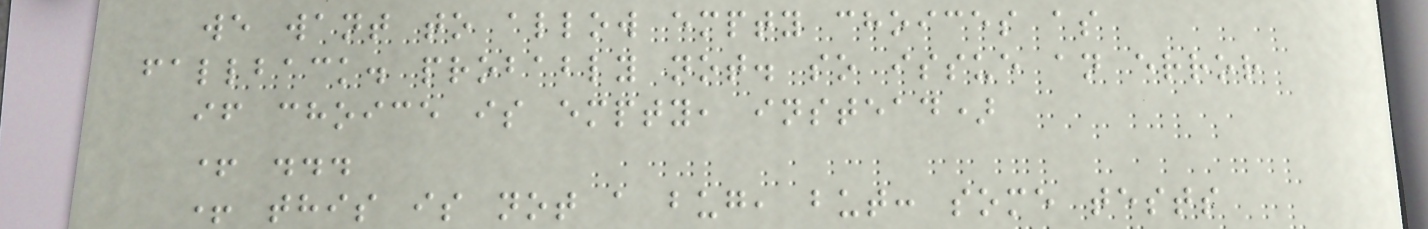we want to allow empty choices as
fallback. probably not. so issue an error
if choice is empty, instead)
+ ...
+ this is not a bug, but: some tests
